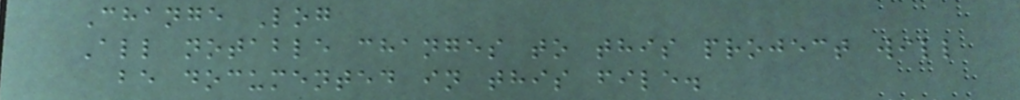Change Log
All notable changes to this project will
be documented in this file.
